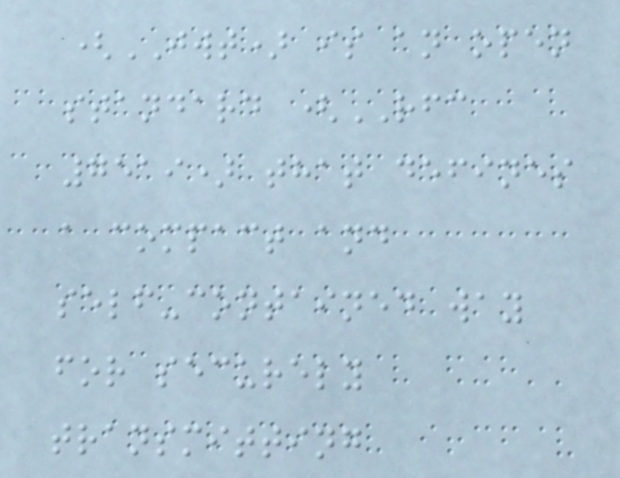(JWT) is an open
standard (RFC
7519) that defines
a compact and
self-contained way
for securely
transmitting
